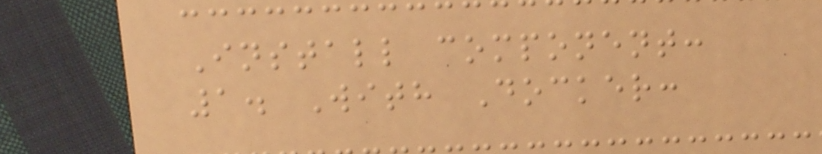Install component:
1. With Docker:
